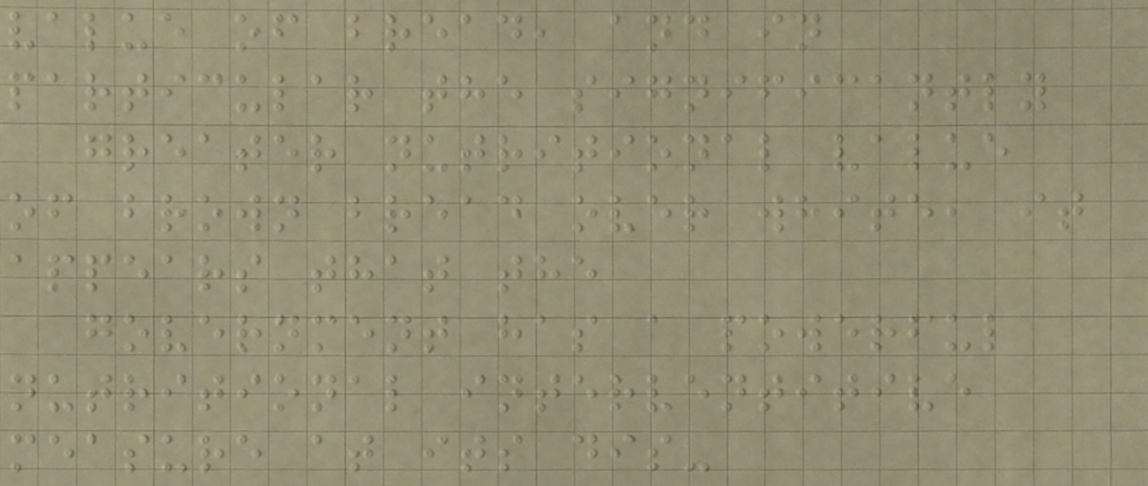value of bread, and in
particular the significantly
greater nutritional value
of brown bread over white, it
appears that the
government has a powerful
nutritional interventitive
measure at its dis-
